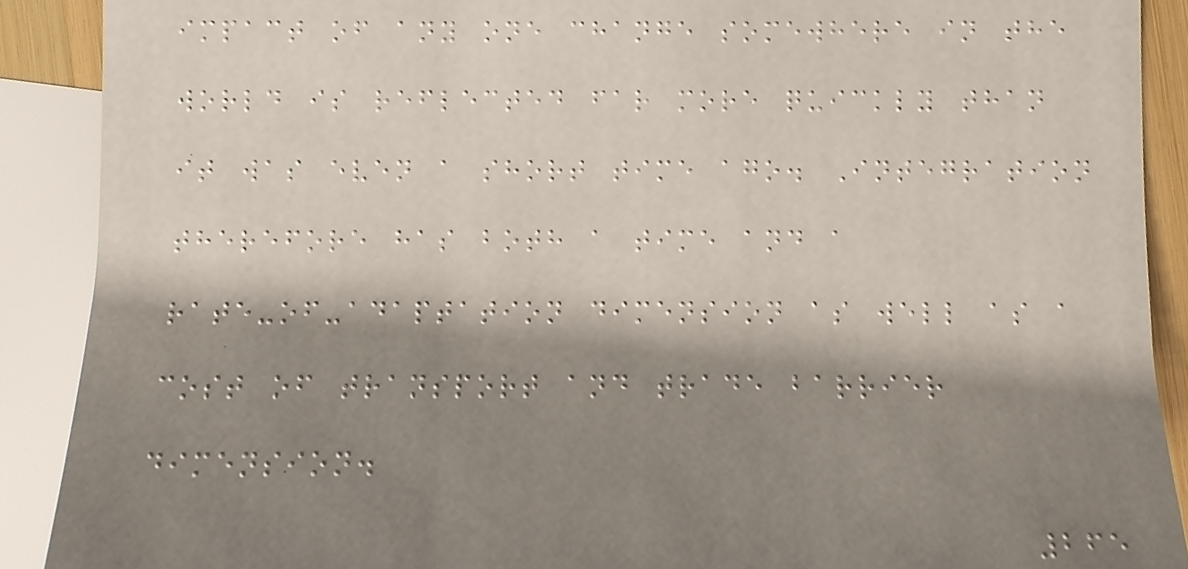impact of any one change somewhere in the
world is reflected far more quickly than
it was even a short time ago. Integration
therefore has both a time and a
rate-of-adaptation dimension as well as a
cost of transport and trade barrier
dimension.
265
